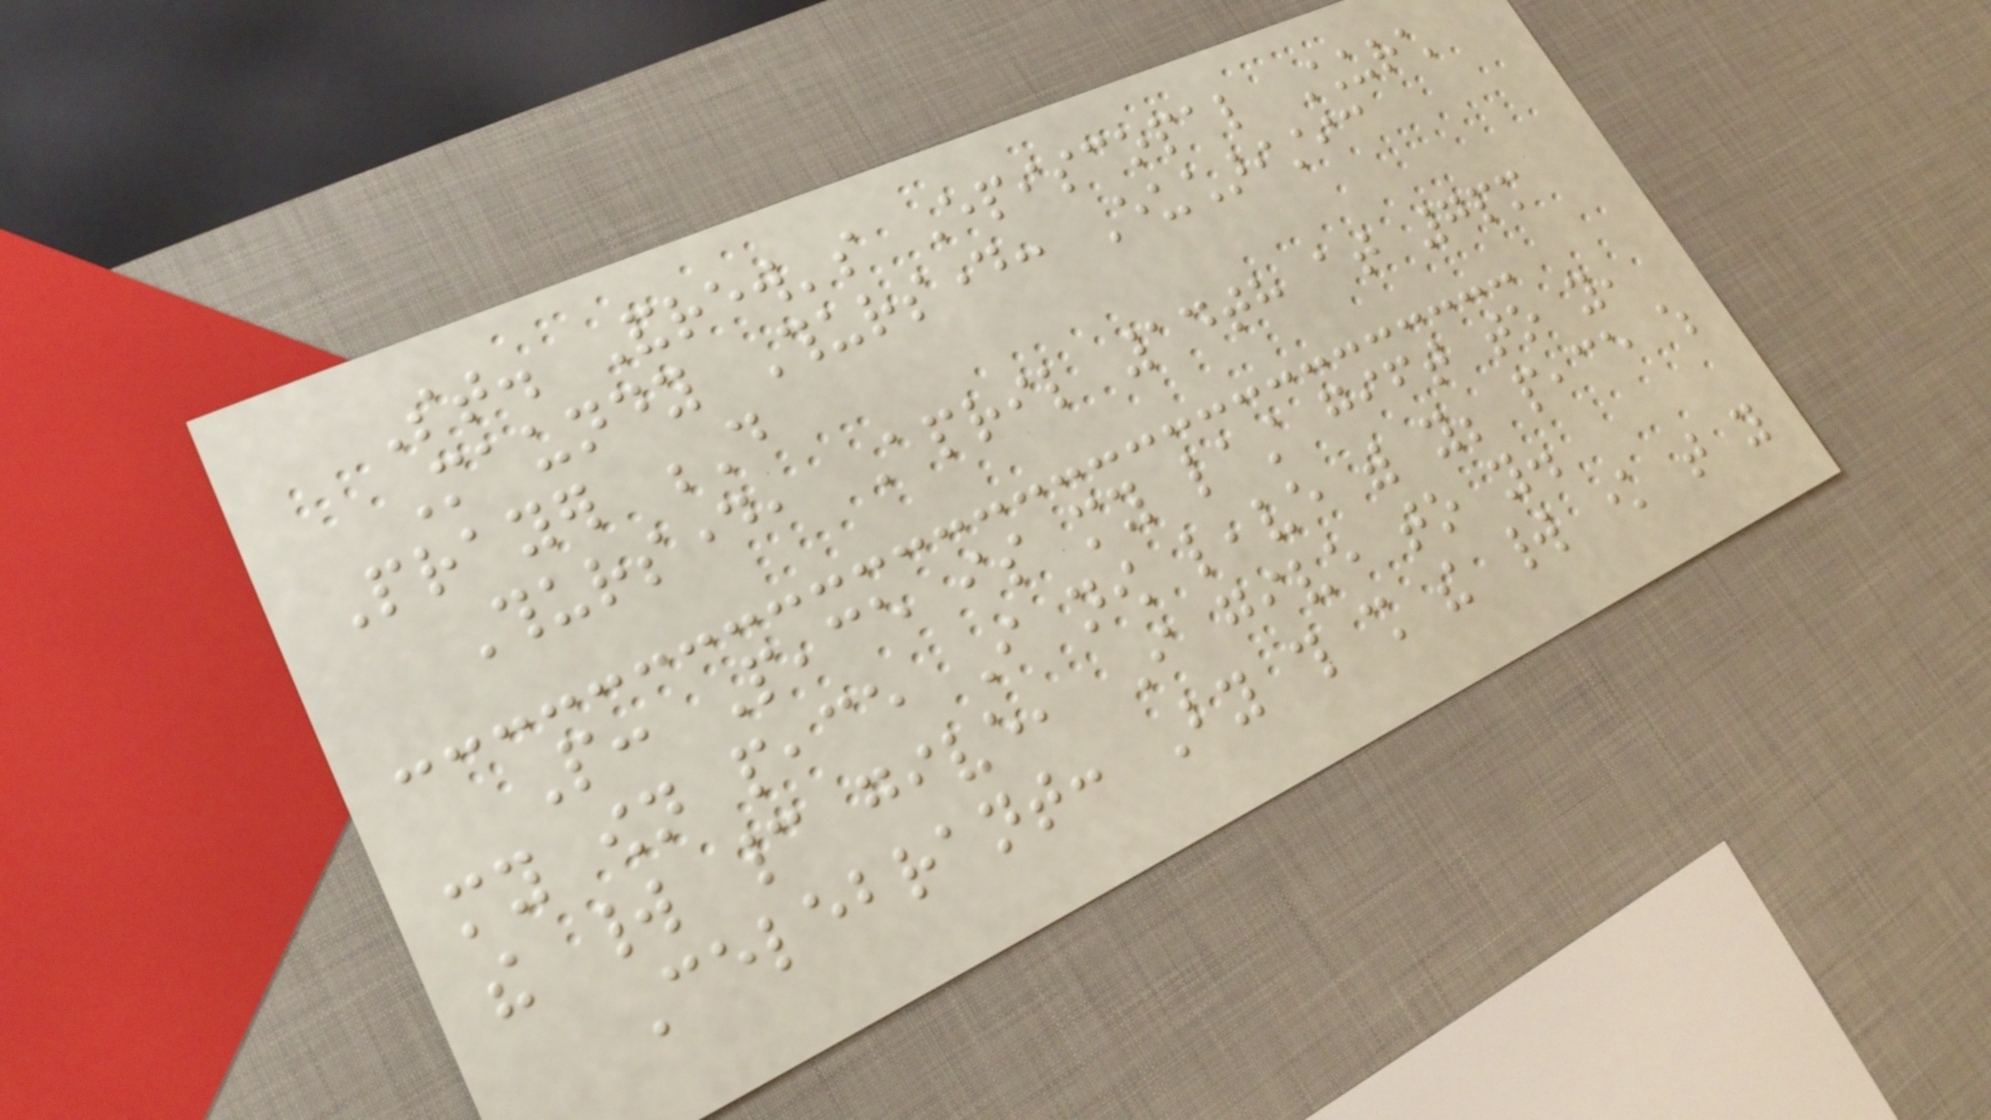St. Andrew's Episcopal Church
Maundy Thursday: Eucharistic
Prayer D
Thursday, April 14th at 7pm
People: Peace is my last gift to you,
my own peace I now leave with you; peace which
the world cannot give, I give to you.
Celebrant: By this shall the world know that you
